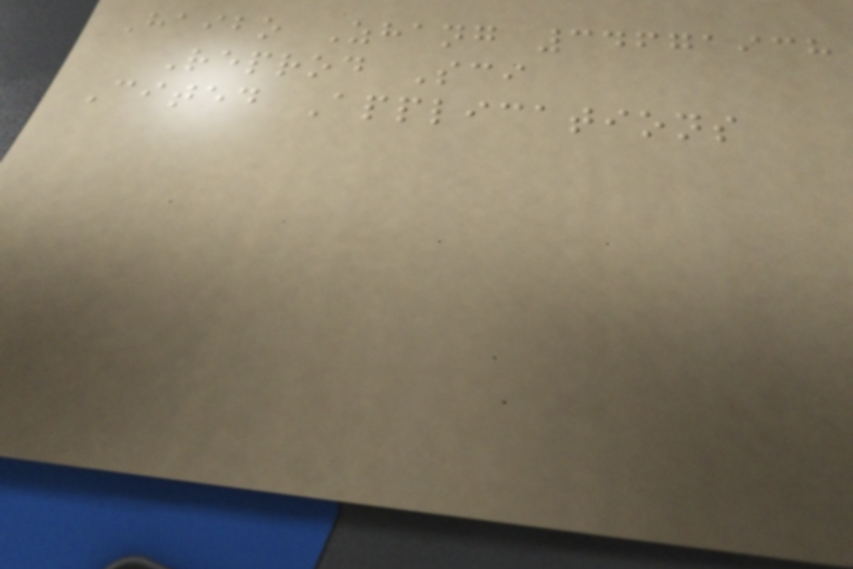Haibo Zhang 34671938
Reprod Sci
Cited Applications
